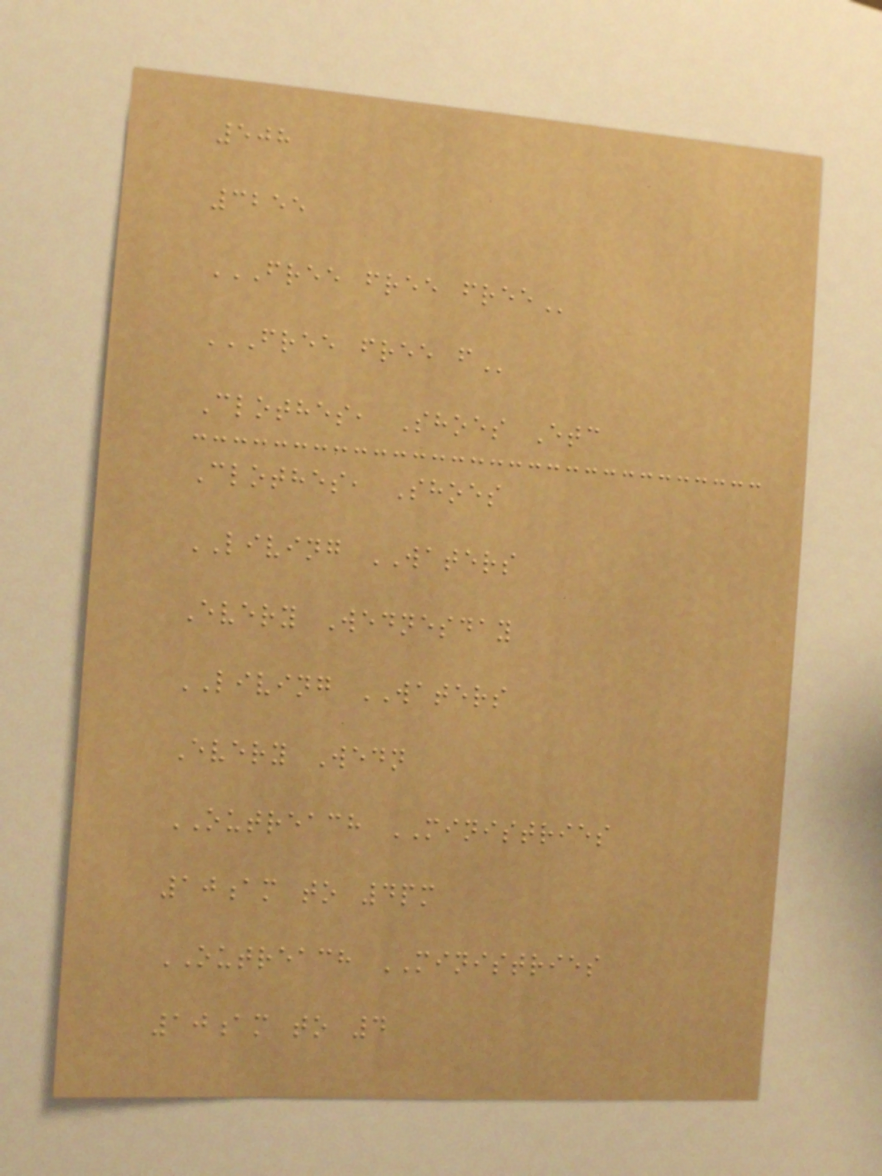508
3255
FREE FREE FREE
FREE FREE F
Clothes, Shoes Etc
Clothes, Shoes
LIVING WATERS
Every Wednesday
LIVING WATERS
Every Wedn
OUTREACH MINISTRIES
10am to 4pm
OUTREACH MINISTRIES
10am to 4
